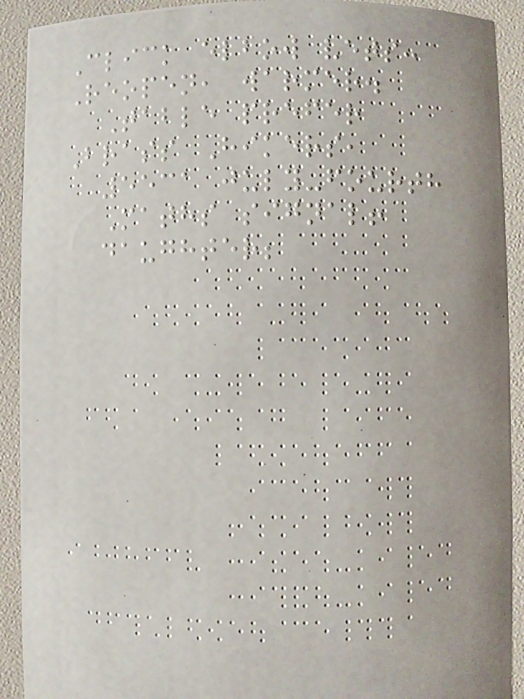Click elbow vets:
Reopen, warmer.
Table prefer
Brass Hikers,
5531 july-fourth
Maths signal!
daughter;
